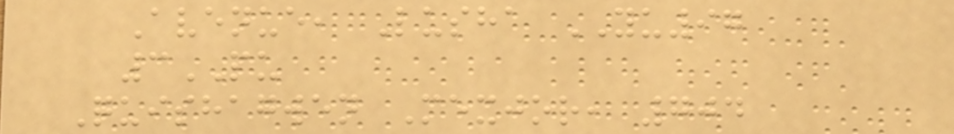Avenue, Lusha YU97
3PU
Quishagwen Mexjor, 704
